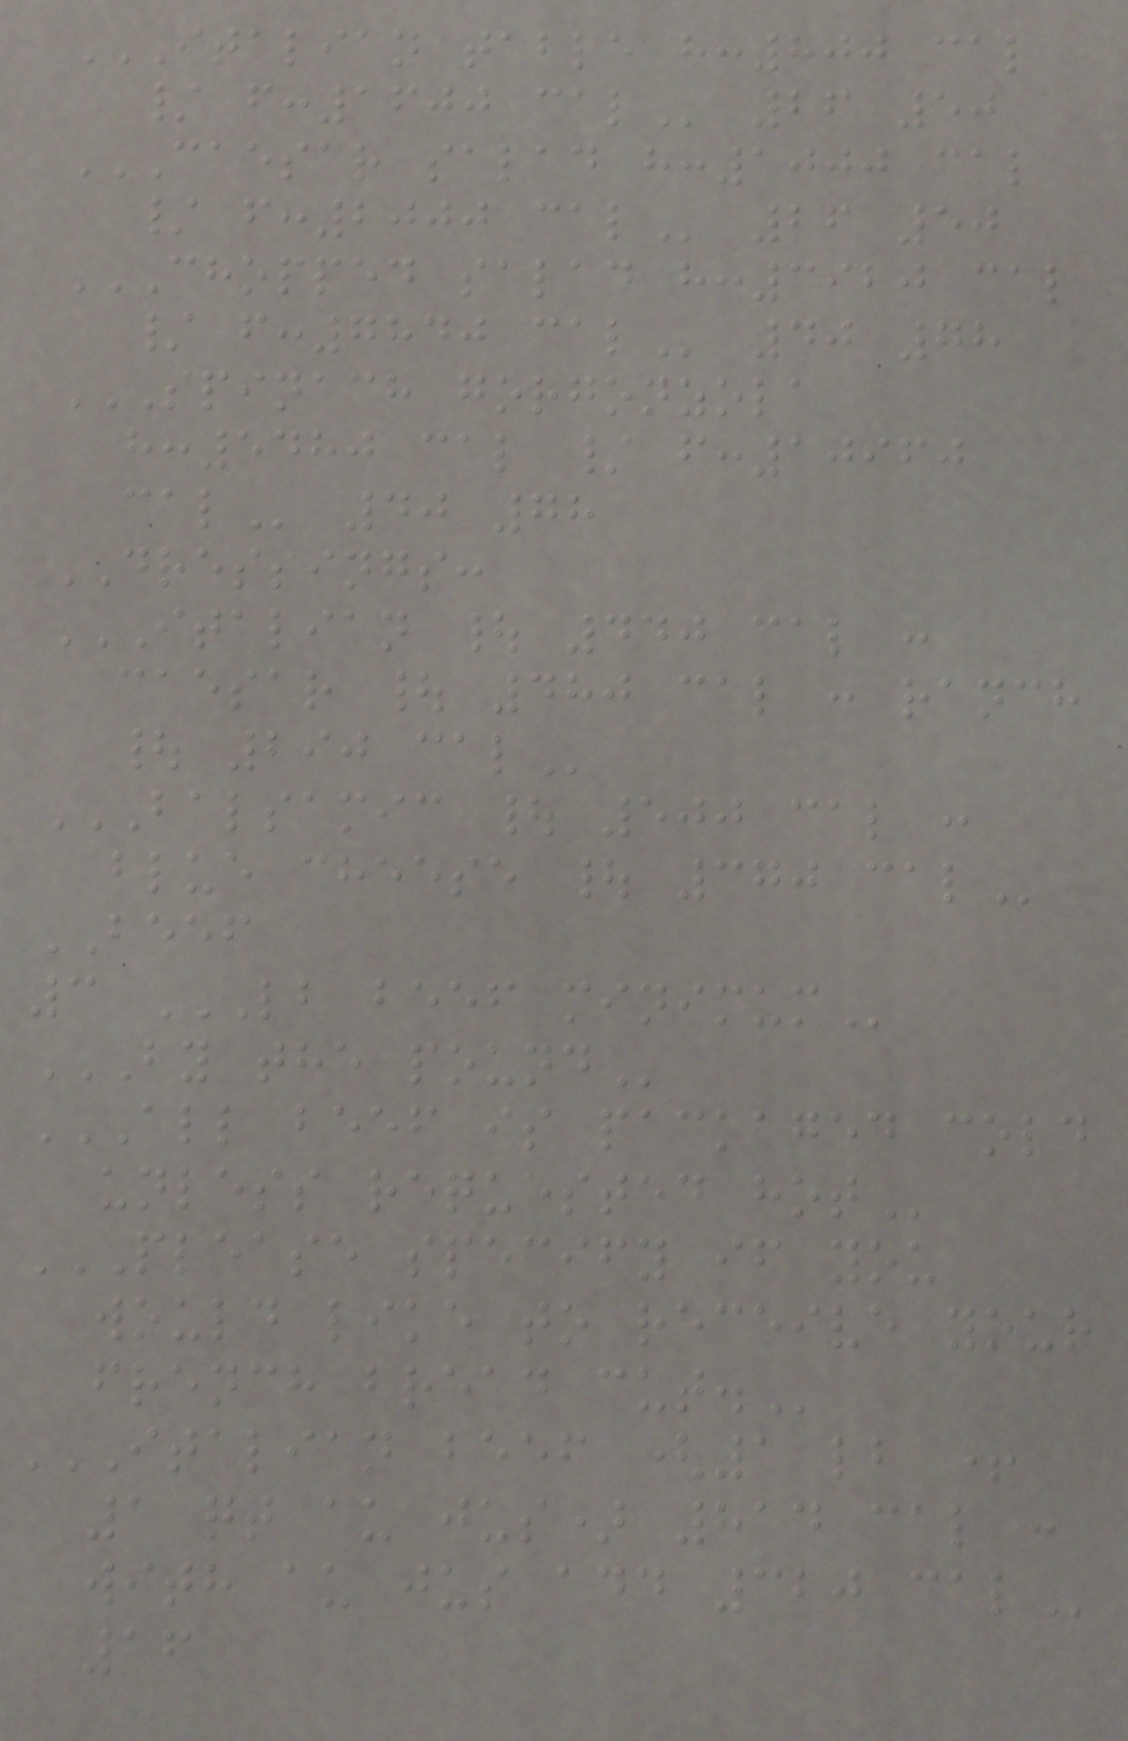ITALIAN TABLE H:800 CAL
/ F:1600 CAL 26 50
CAESAR SALAD H:1000 CAL
/ F:2000 CAL 26 50
CHOPPED SALAD H:3920 CAL
/ F:7840 CAL 40 78
SPINACH GORGONZOLA
H:5480 CAL / F:10960
CAL 40 78
DRESSINGS:
ITALIAN | 440 CAL :
CAESAR | 480 CAL : RANCH
| 290 CAL
BALSAMIC | 500 CAL :
BLUE CHEESE | 370 CAL
BEEF
3 LB BEEF MINIMUM
BY THE POUND
ALL BEEF IS PACKAGED COLD
UNLESS REQUESTED HOT
PLEASE SPECIFY IF YOU
WOULD LIKE TO RECEIVE YOUR
FRENCH BREAD CUT.
ITALIAN BEEF (1 LB +
1 QT AU JUS) 814 CAL :
WITH AU JUS ADD 320 CAL
16
